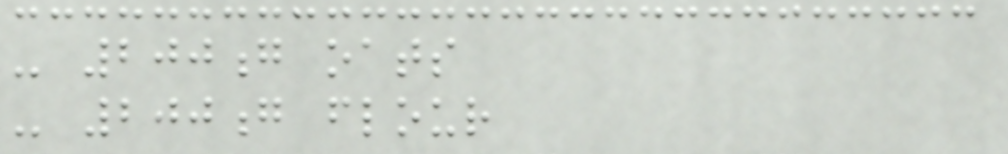- 200g oats
- 200g flour
